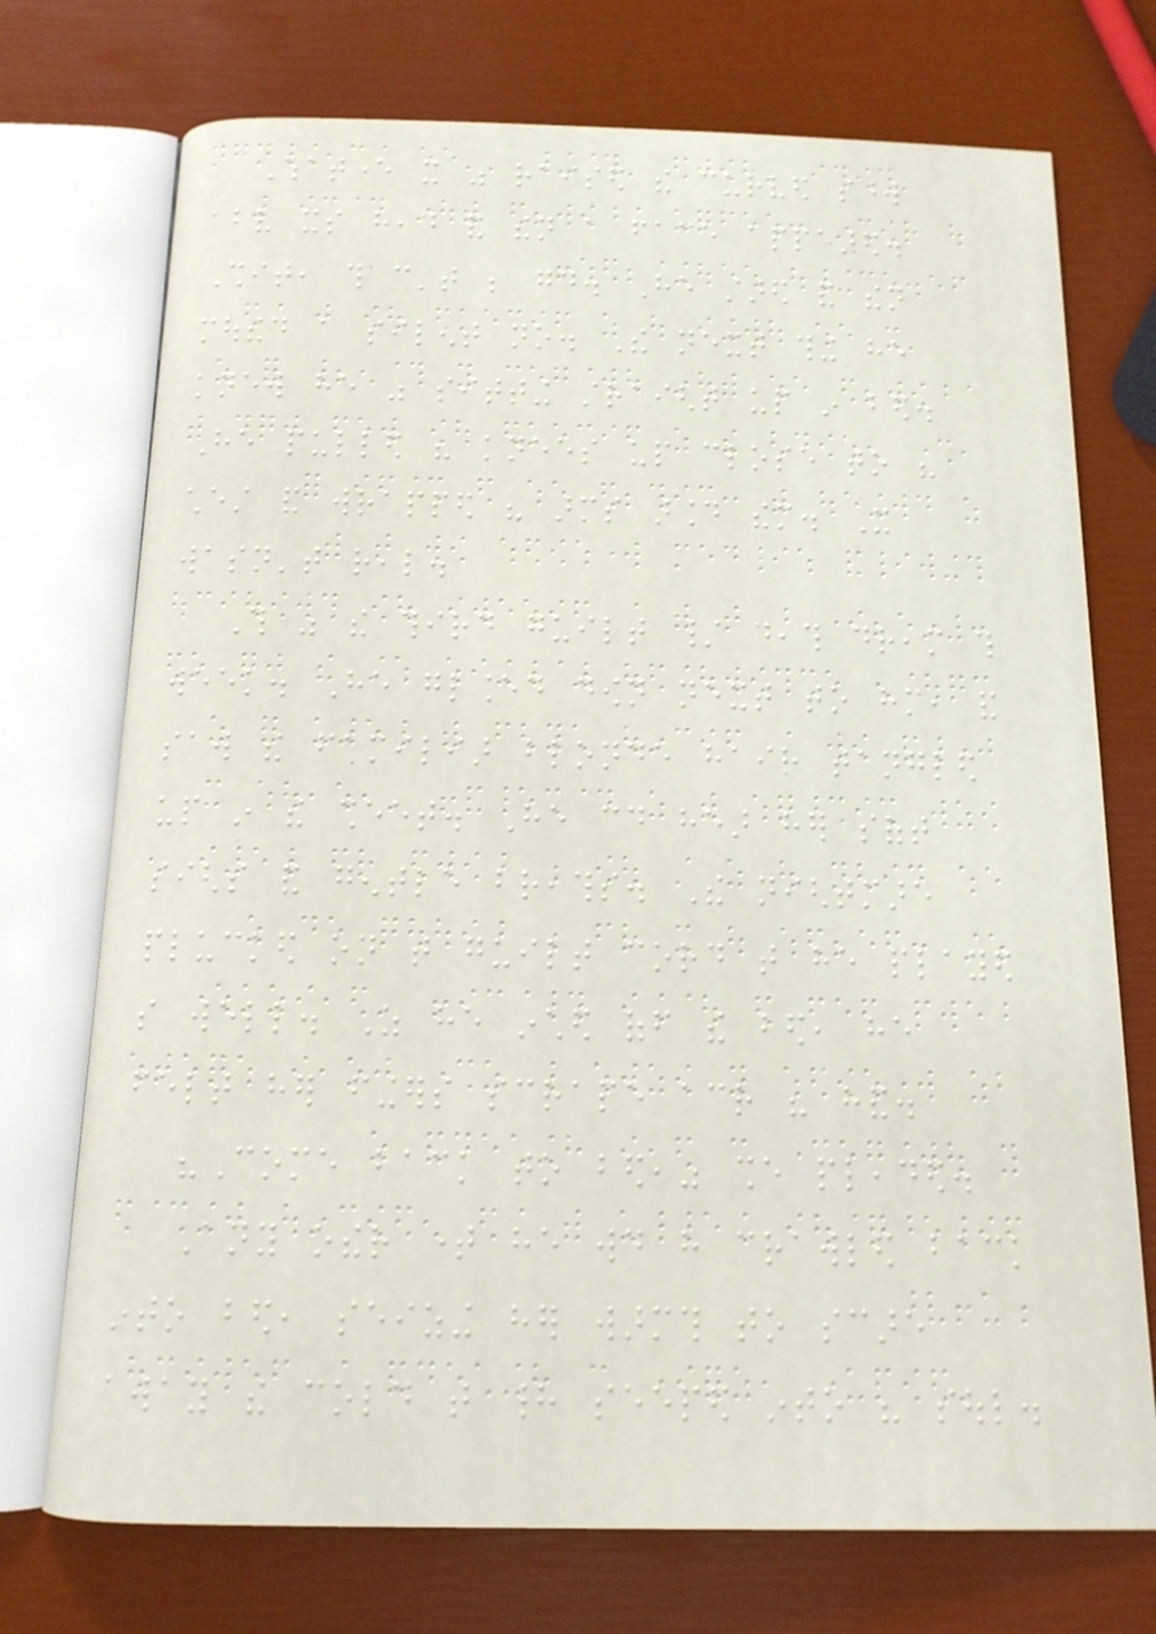Whatever it was raised the curved sword
above its head and then a face appeared.
Shit, this can't be good. He stared and then
mouthed a silent no. The next thing he
knew he was sitting straight up in bed.
He pulled his knees up close to his
chest and wrapped his arms around them. It
wasn't real.
This was the third guilt / death dream this
week. He glanced down next to him, and
saw the familiar blonde hair tangled
up in the sheet. He could hear her soft
sighs and gentle breaths. The nightmare
plucked on that guilt cord that he played
so well. As he inched off the bed, he
felt her fingers scrape across his hand.
"Come back to bed," she pleaded.
Any other time he would have crawled back
into bed, seizing her warmth to scare
away the cold that had seeped into his soul.
